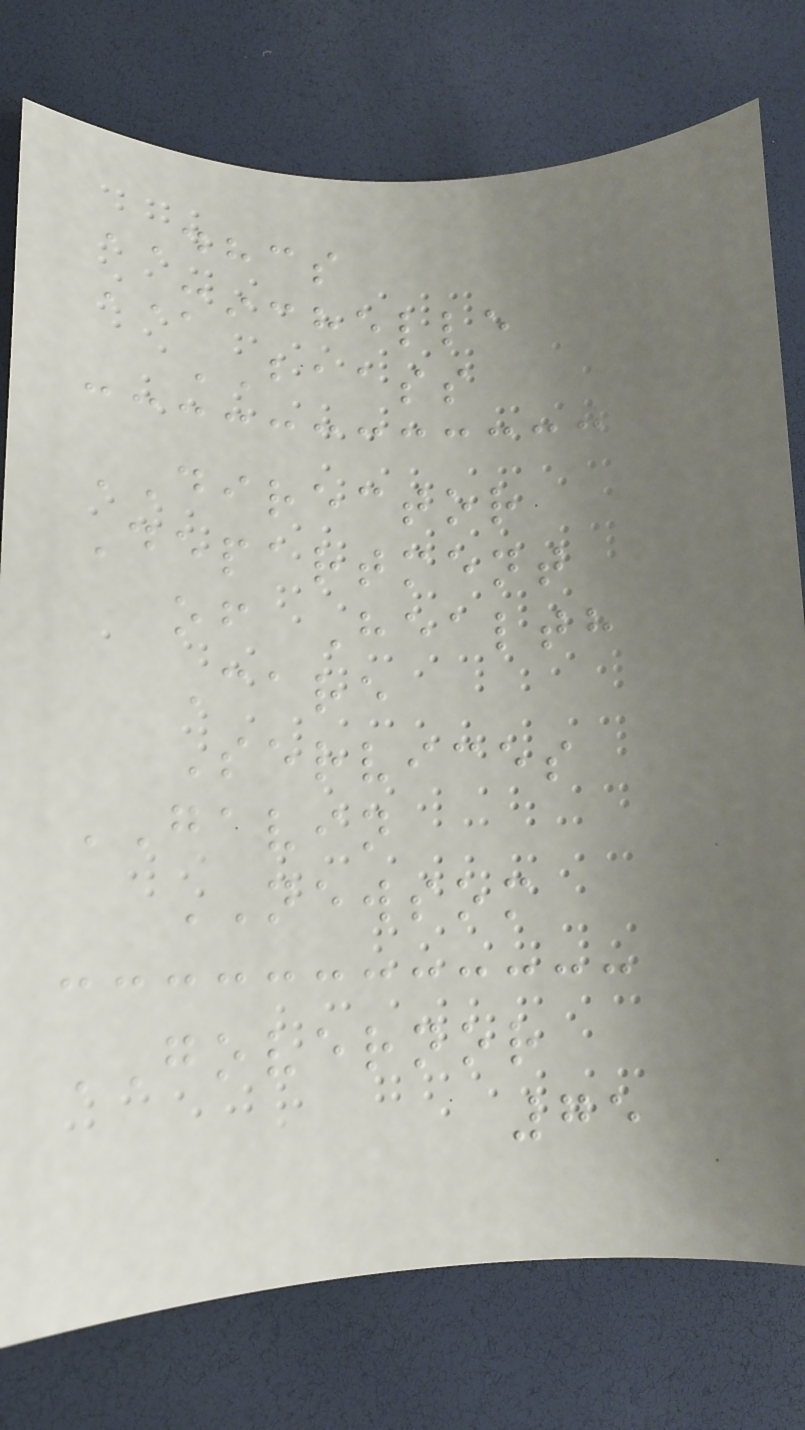DHCS
MICHELLE
BAASS
DIRECTOR
Department
of Health
Care
Services
GAVIN
NEWSOM
GOVERNOR
75
